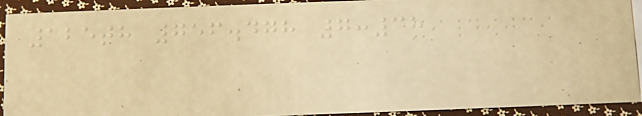125th 756.478 7:38
